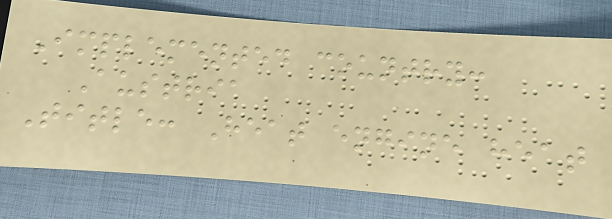Implemented country:
Austria
Title: Heat engine heat
